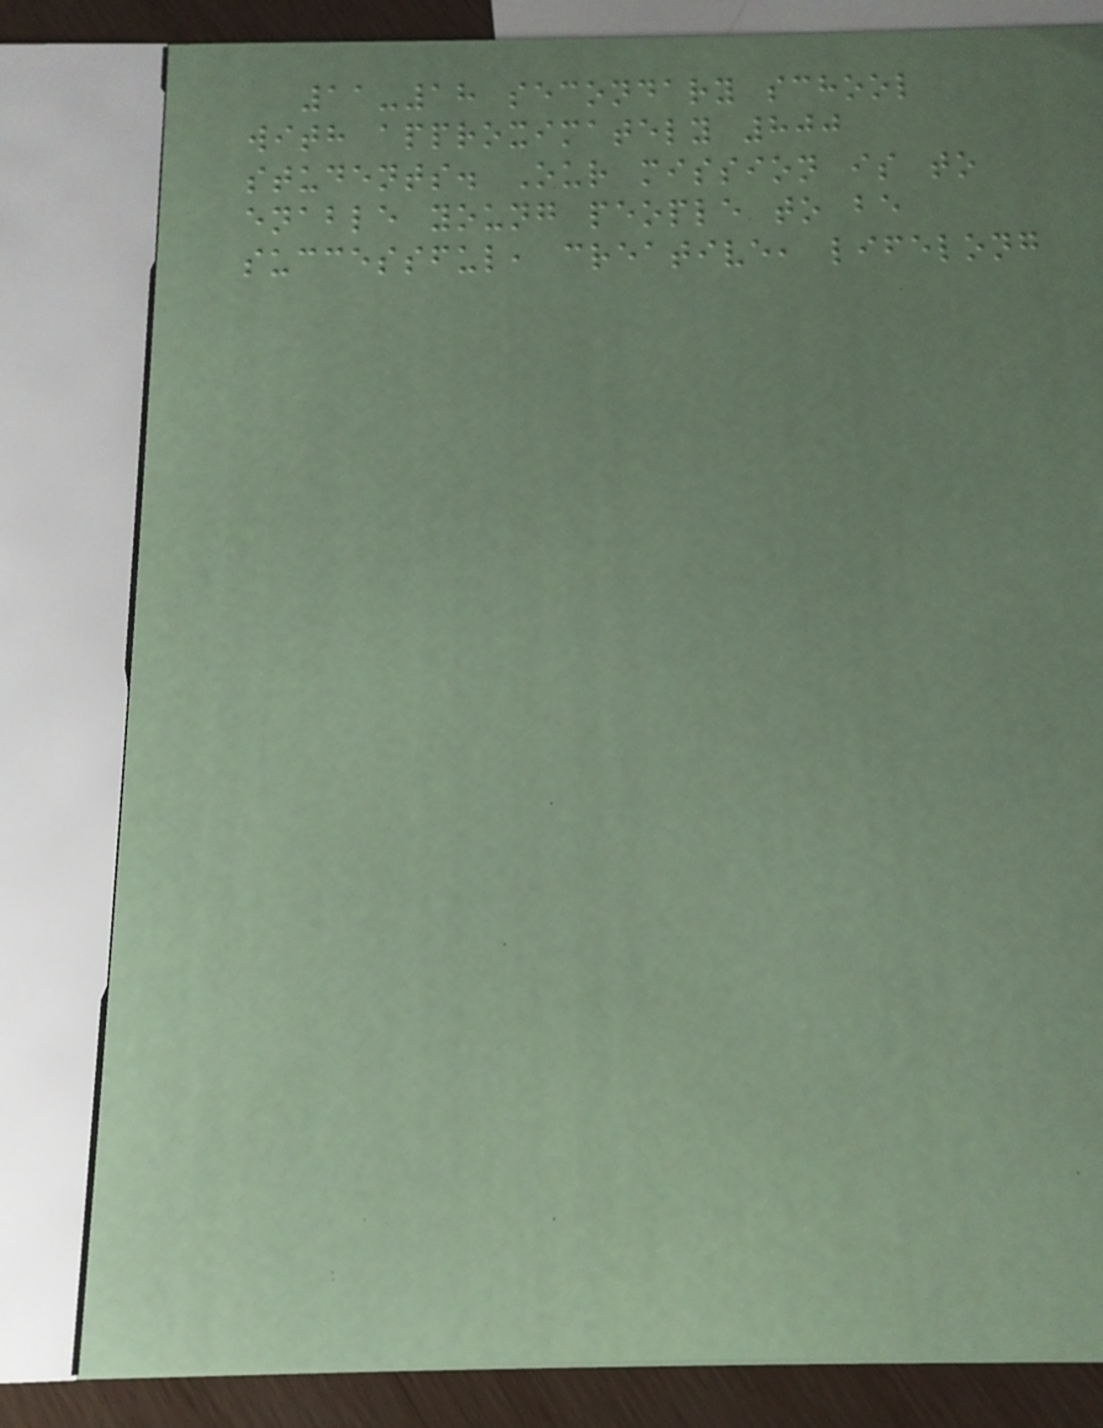11-18 secondary school
with approximately 800
students. Our mission is to
enable young people to be
successful, creative, lifelong
